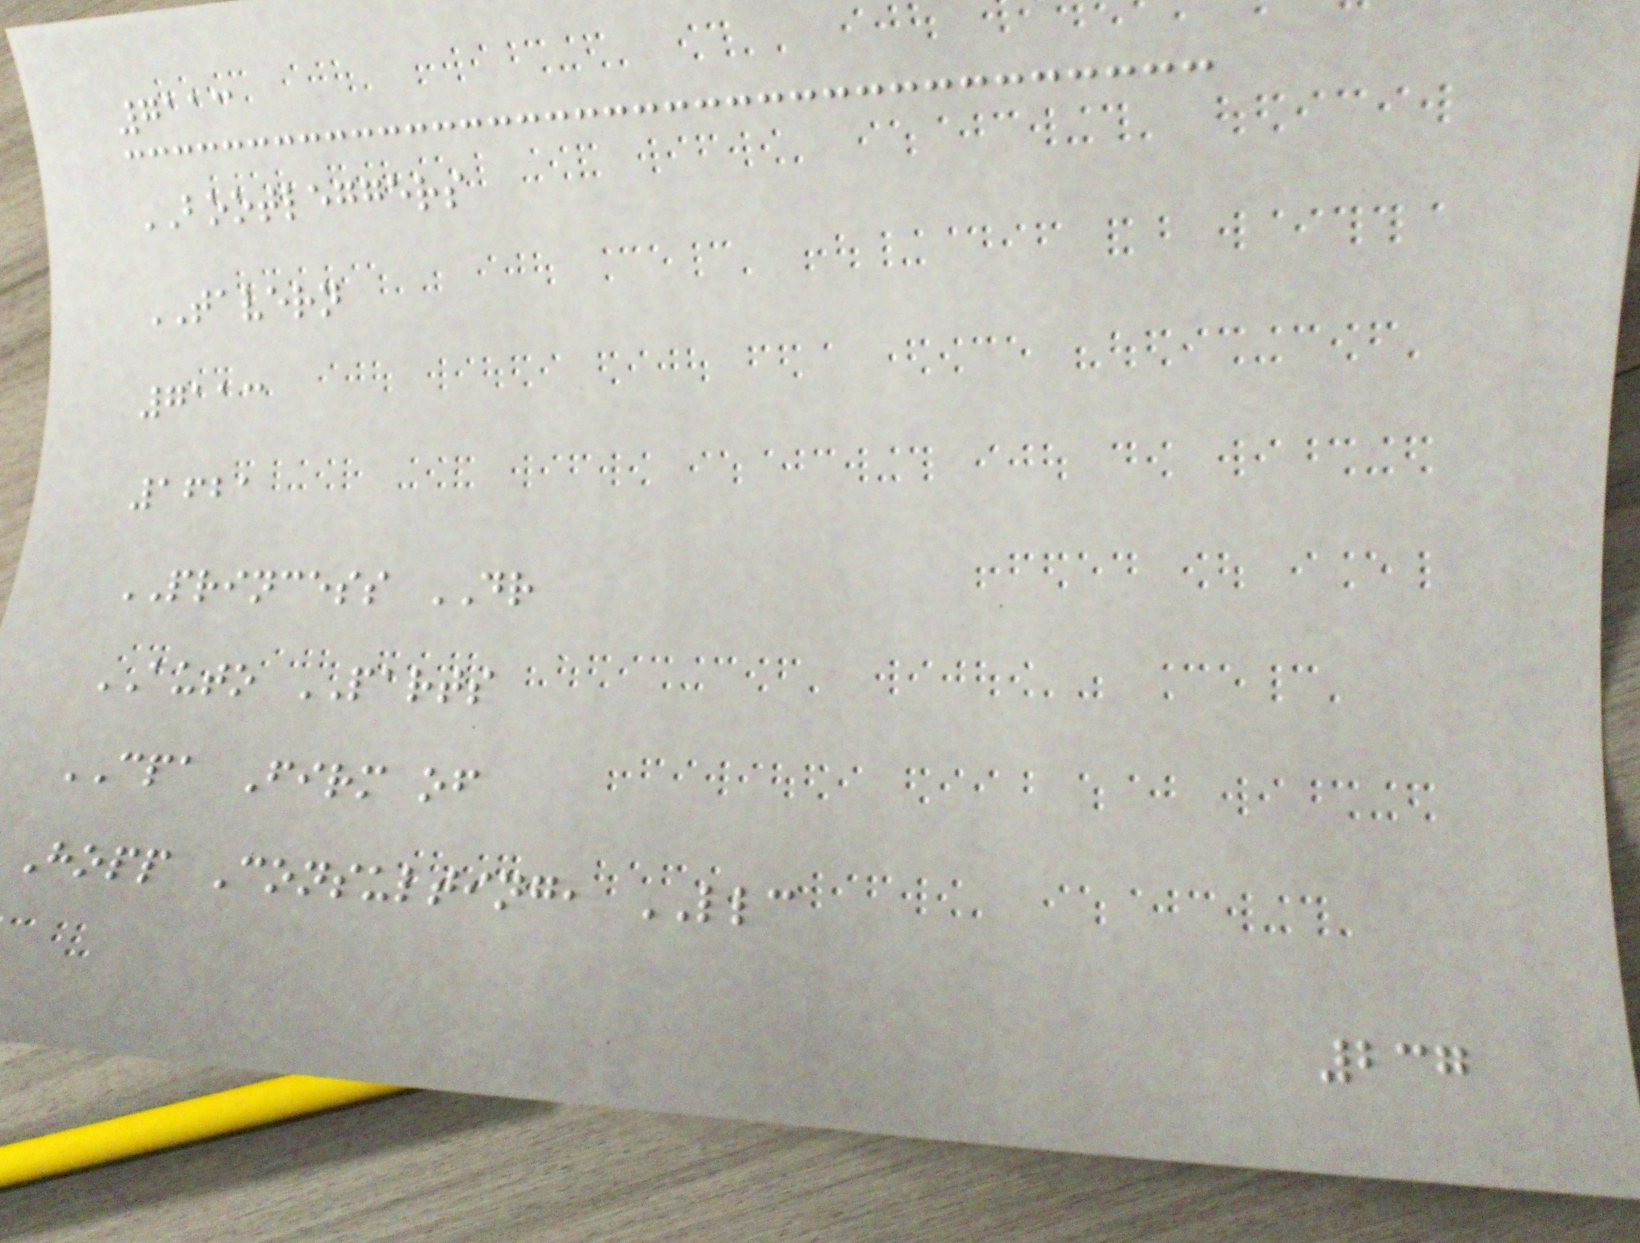7113
BOOTLEGGERS
TAVERN
7113
1621
PRINCESS DR
AUTO PARTS
CPA Firm of
Hopp Consulting, LLC
237
